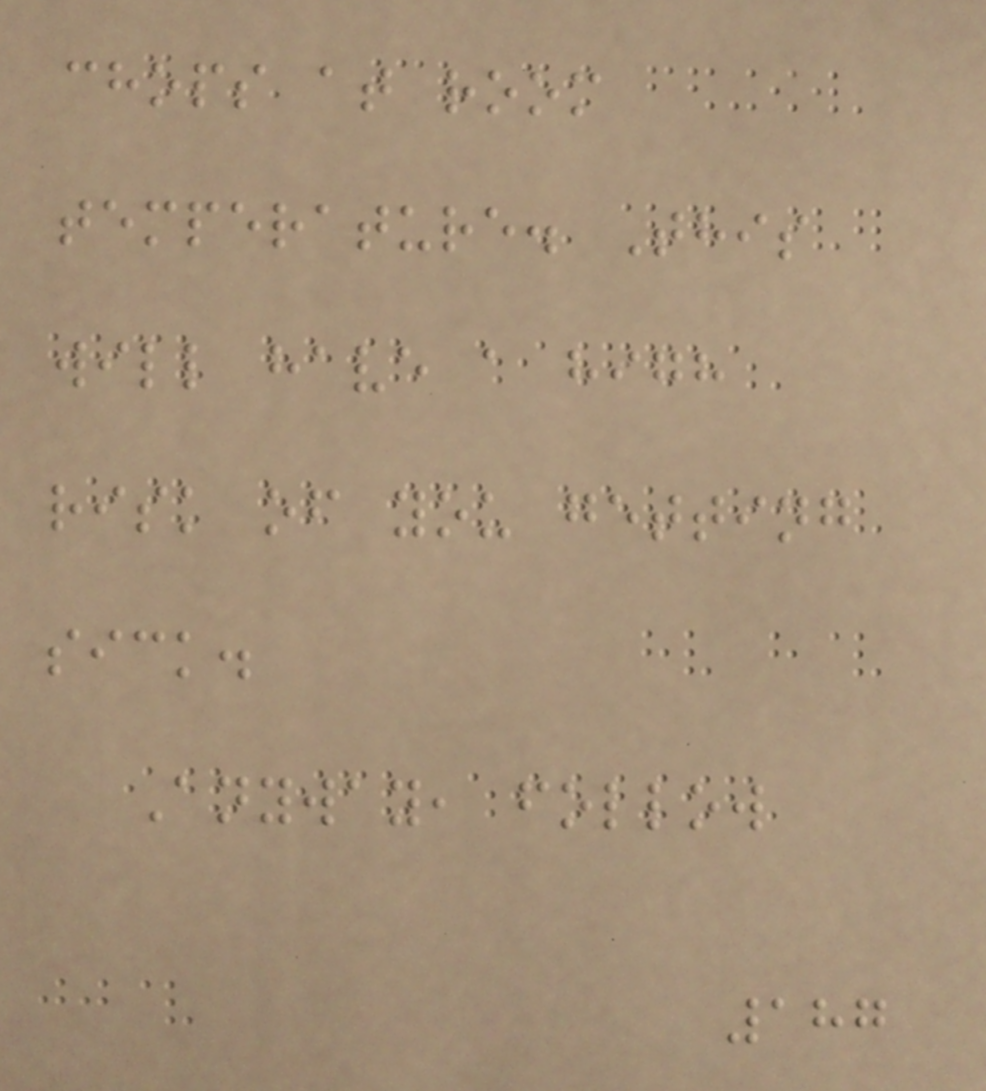chops at room
temperature. This
will have a high
risk of you getting
sick.
Anyway, follow
187
